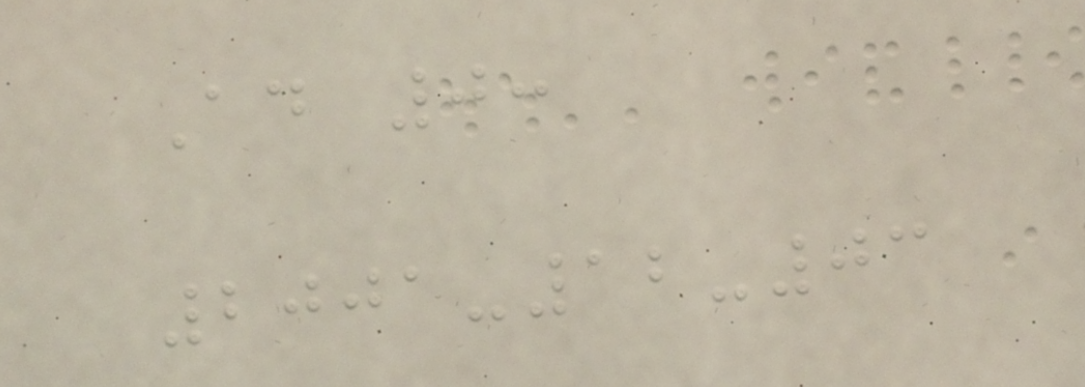Ad 0:
2001-12-03
